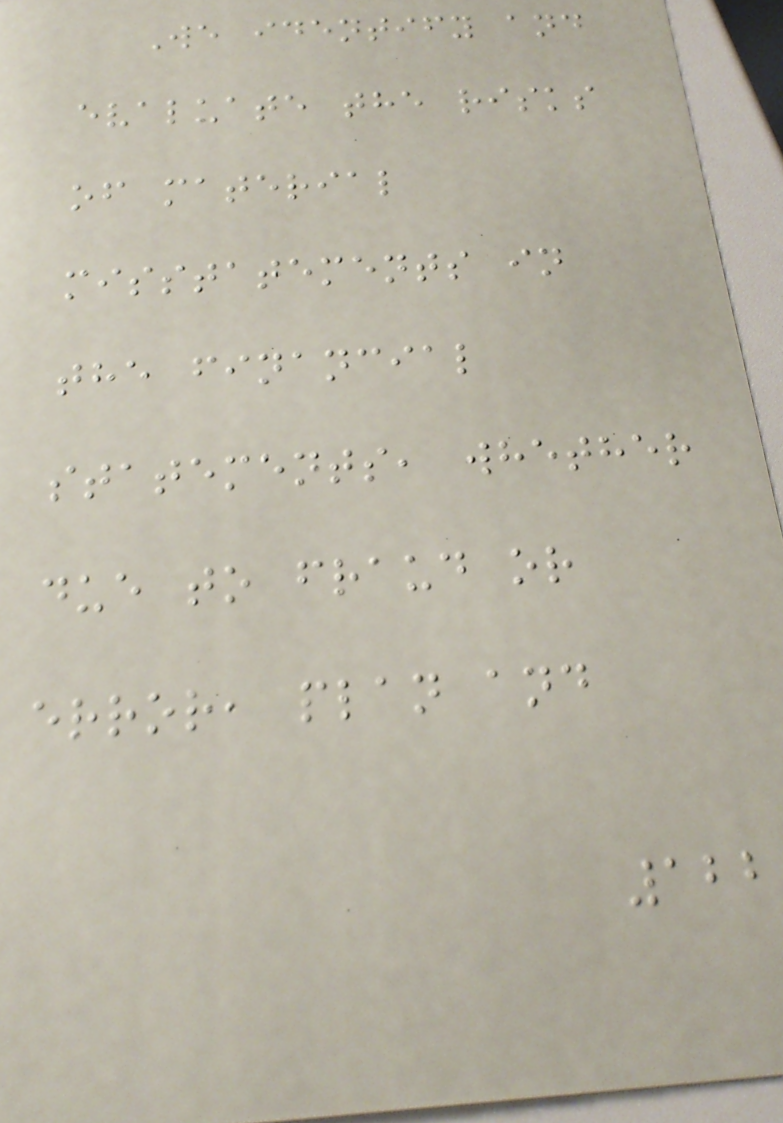We identify and
evaluate the risks
of material
misstatements in
the financial
statements, whether
due to fraud or
error, plan and
122
